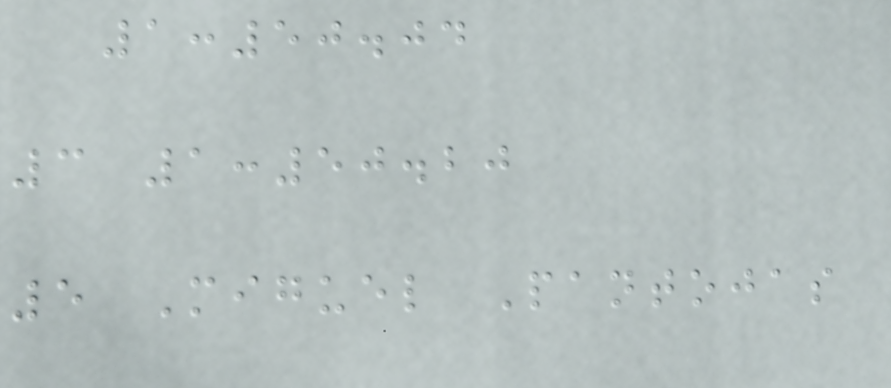1:50.04
3 1:50.20
5 Miguel Pantojas
